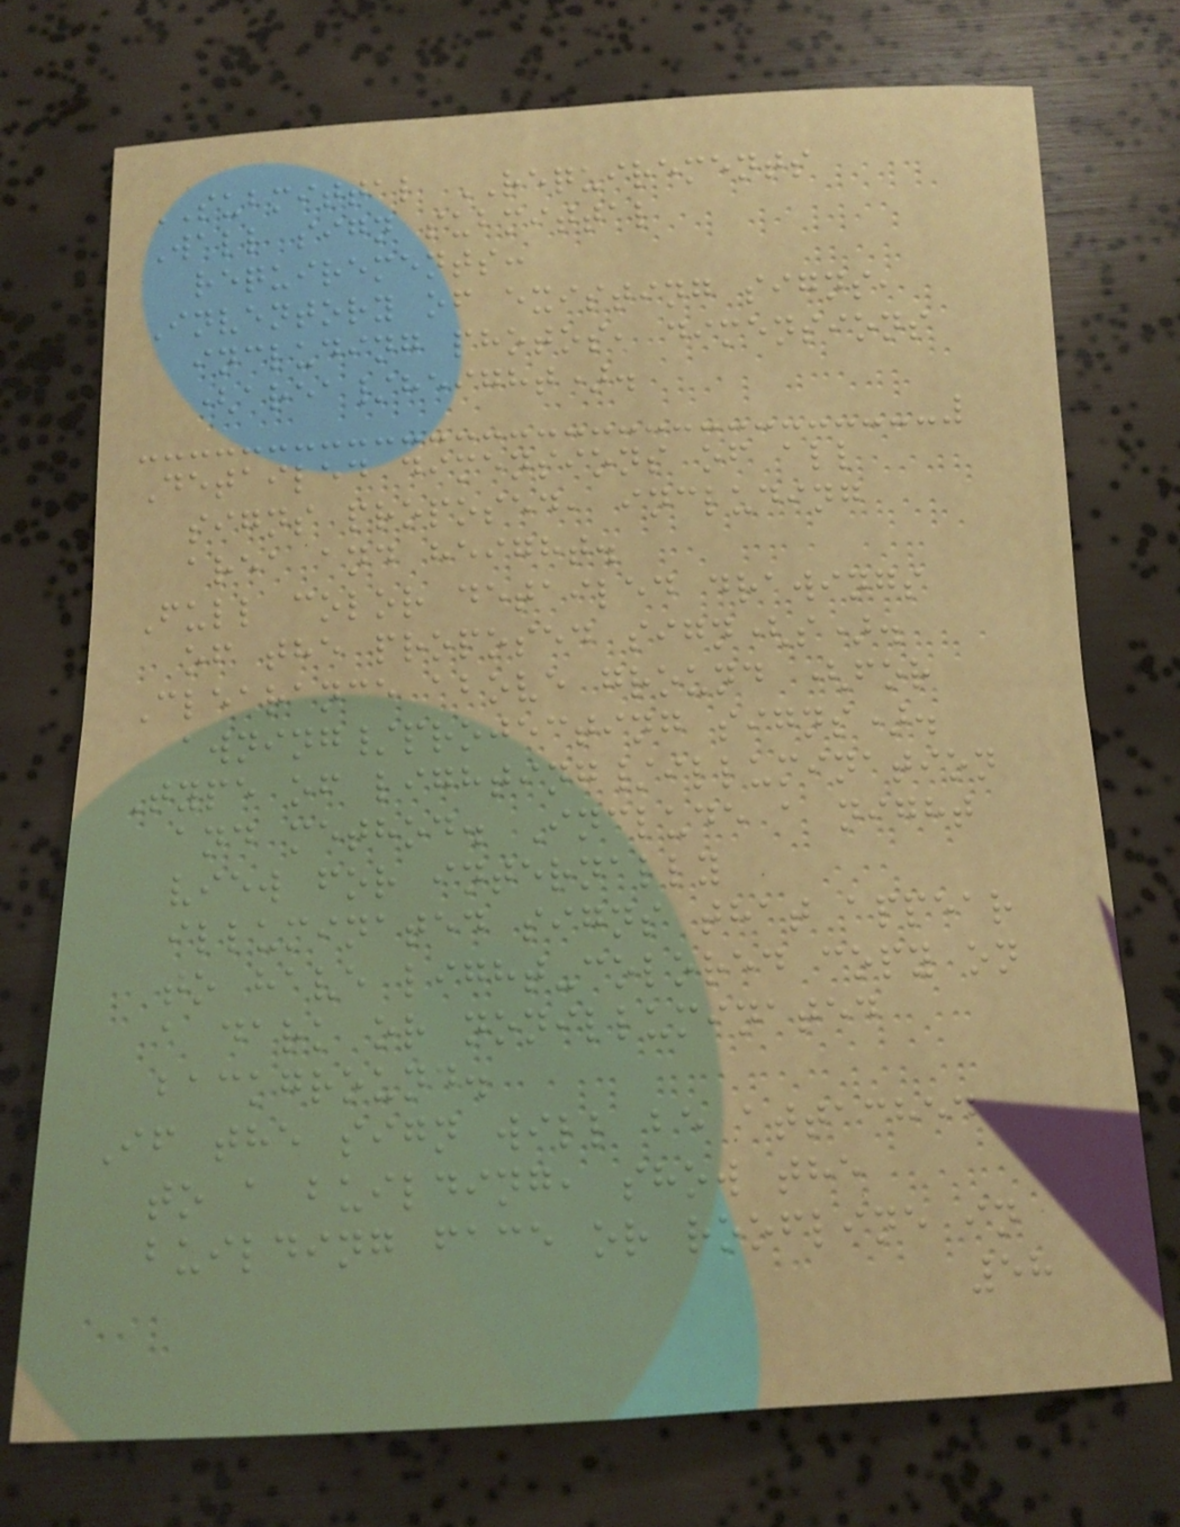SUBMITTAL REQUIREMENTS
Wall sign submittal
requirements:
Inventory of existing signs,
including photos, dimensions
(area/height).
Detailed dimensions of all
signs proposed, including
area and height.
Full color detailed drawings
of the proposed sign(s).
Clearance above ground (for
awning/projecting signs).
Type of lighting/illumination
and method. Include a night
view for internally
illuminated signs that appear
to have light-colored copy on
a dark or nonilluminated
background.
If the sign will be attached
to a building, show the
building face or roofline in
58
